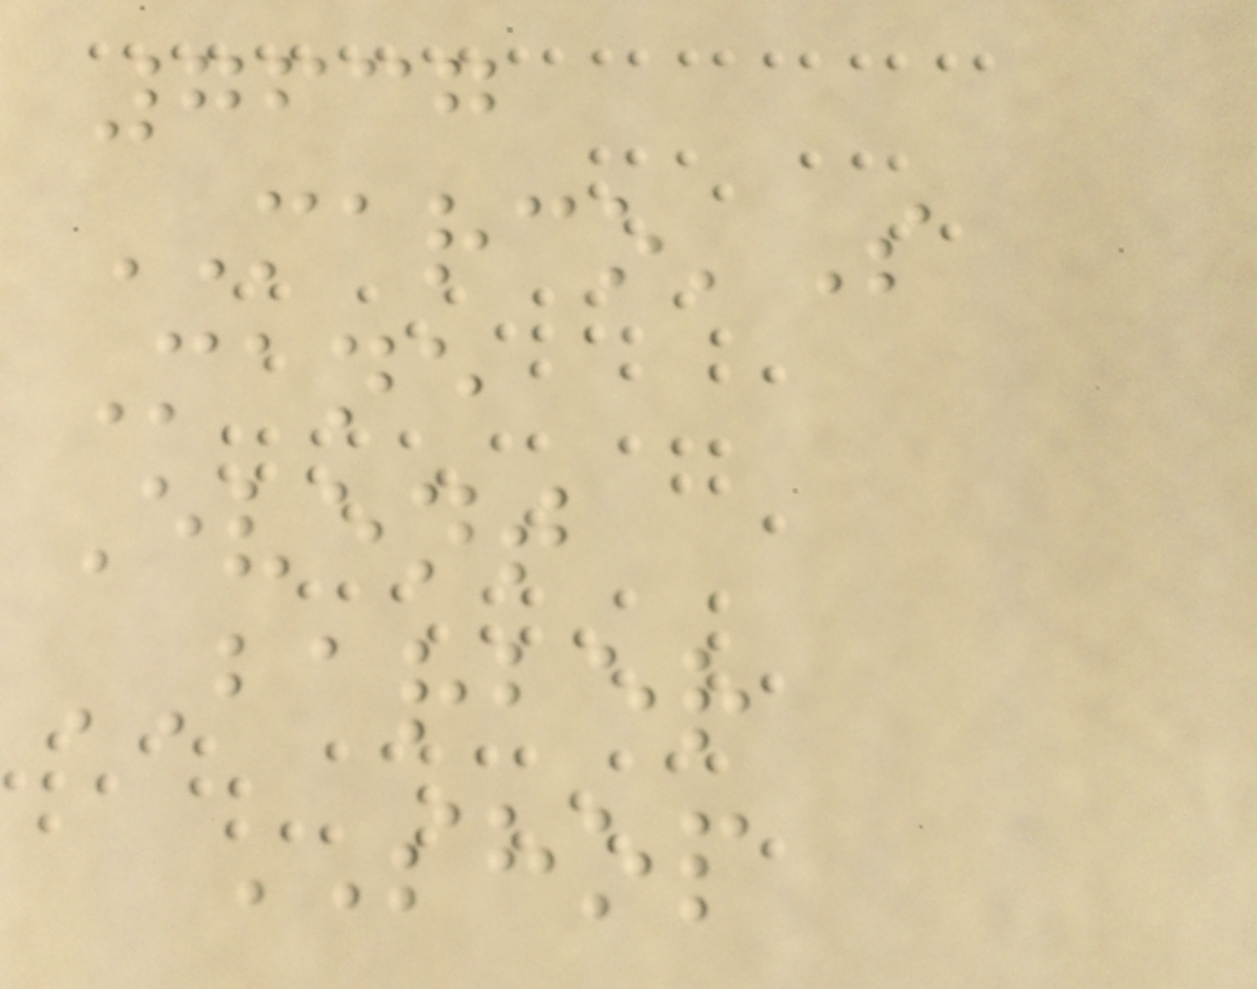7637
MARCO'S
Mane
Event
BARBER
SHOP
